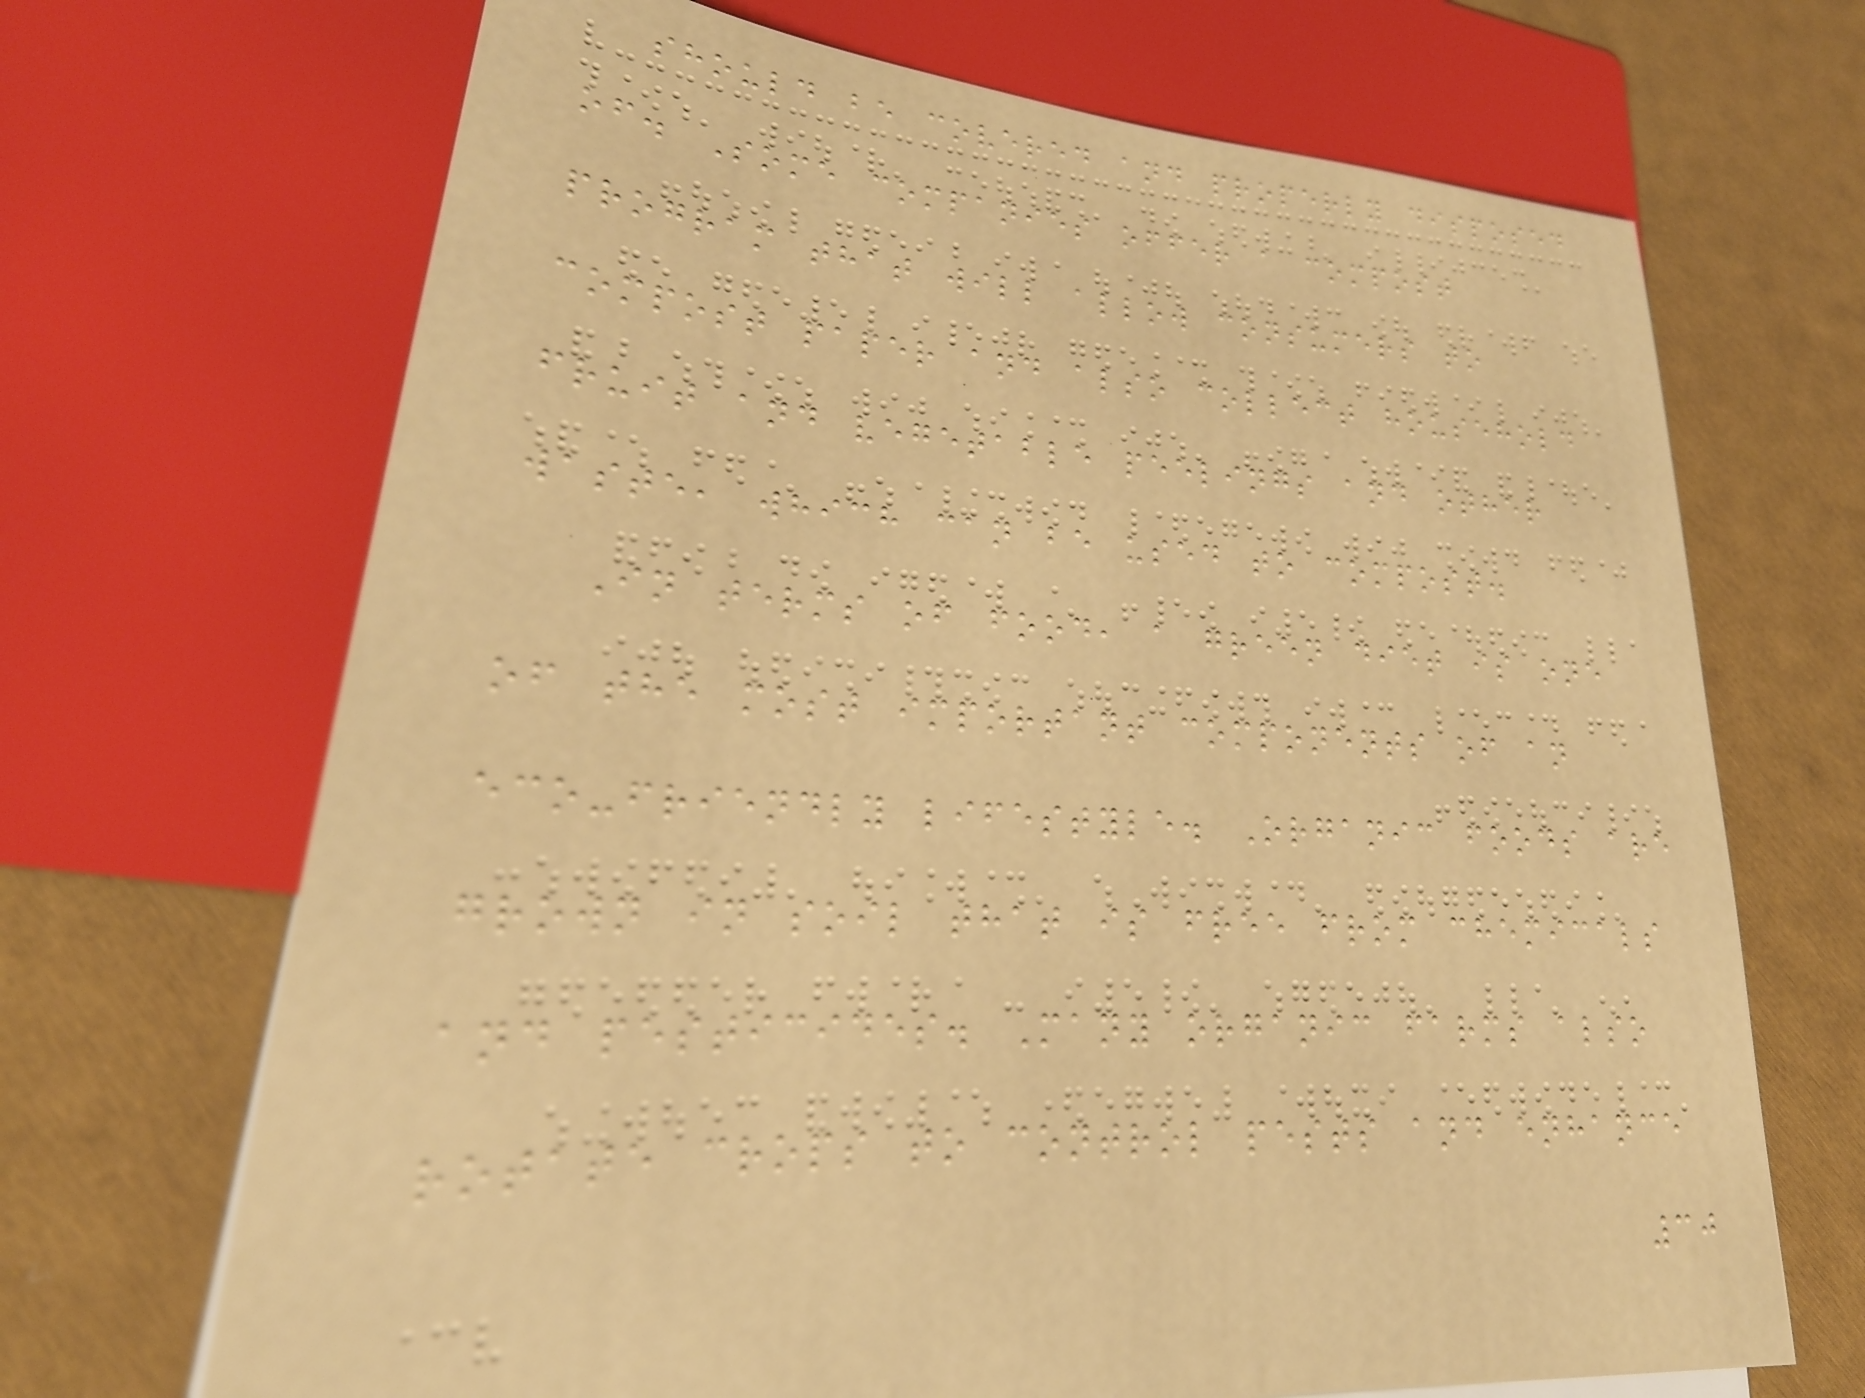should be covered and properly disposed
of. Some companies offer a compost
program that will allow consumers to
compost paper and also collect household
fruit and vegetable peelings and other
waste, which can be used to compost.
In terms of food, a green diet is one
of the most important components of an
eco-friendly lifestyle. Organic foods are
grown in soil that is free from chemicals
and pesticides. Many organic farms also
rotate crops to control pests and enhance
30
